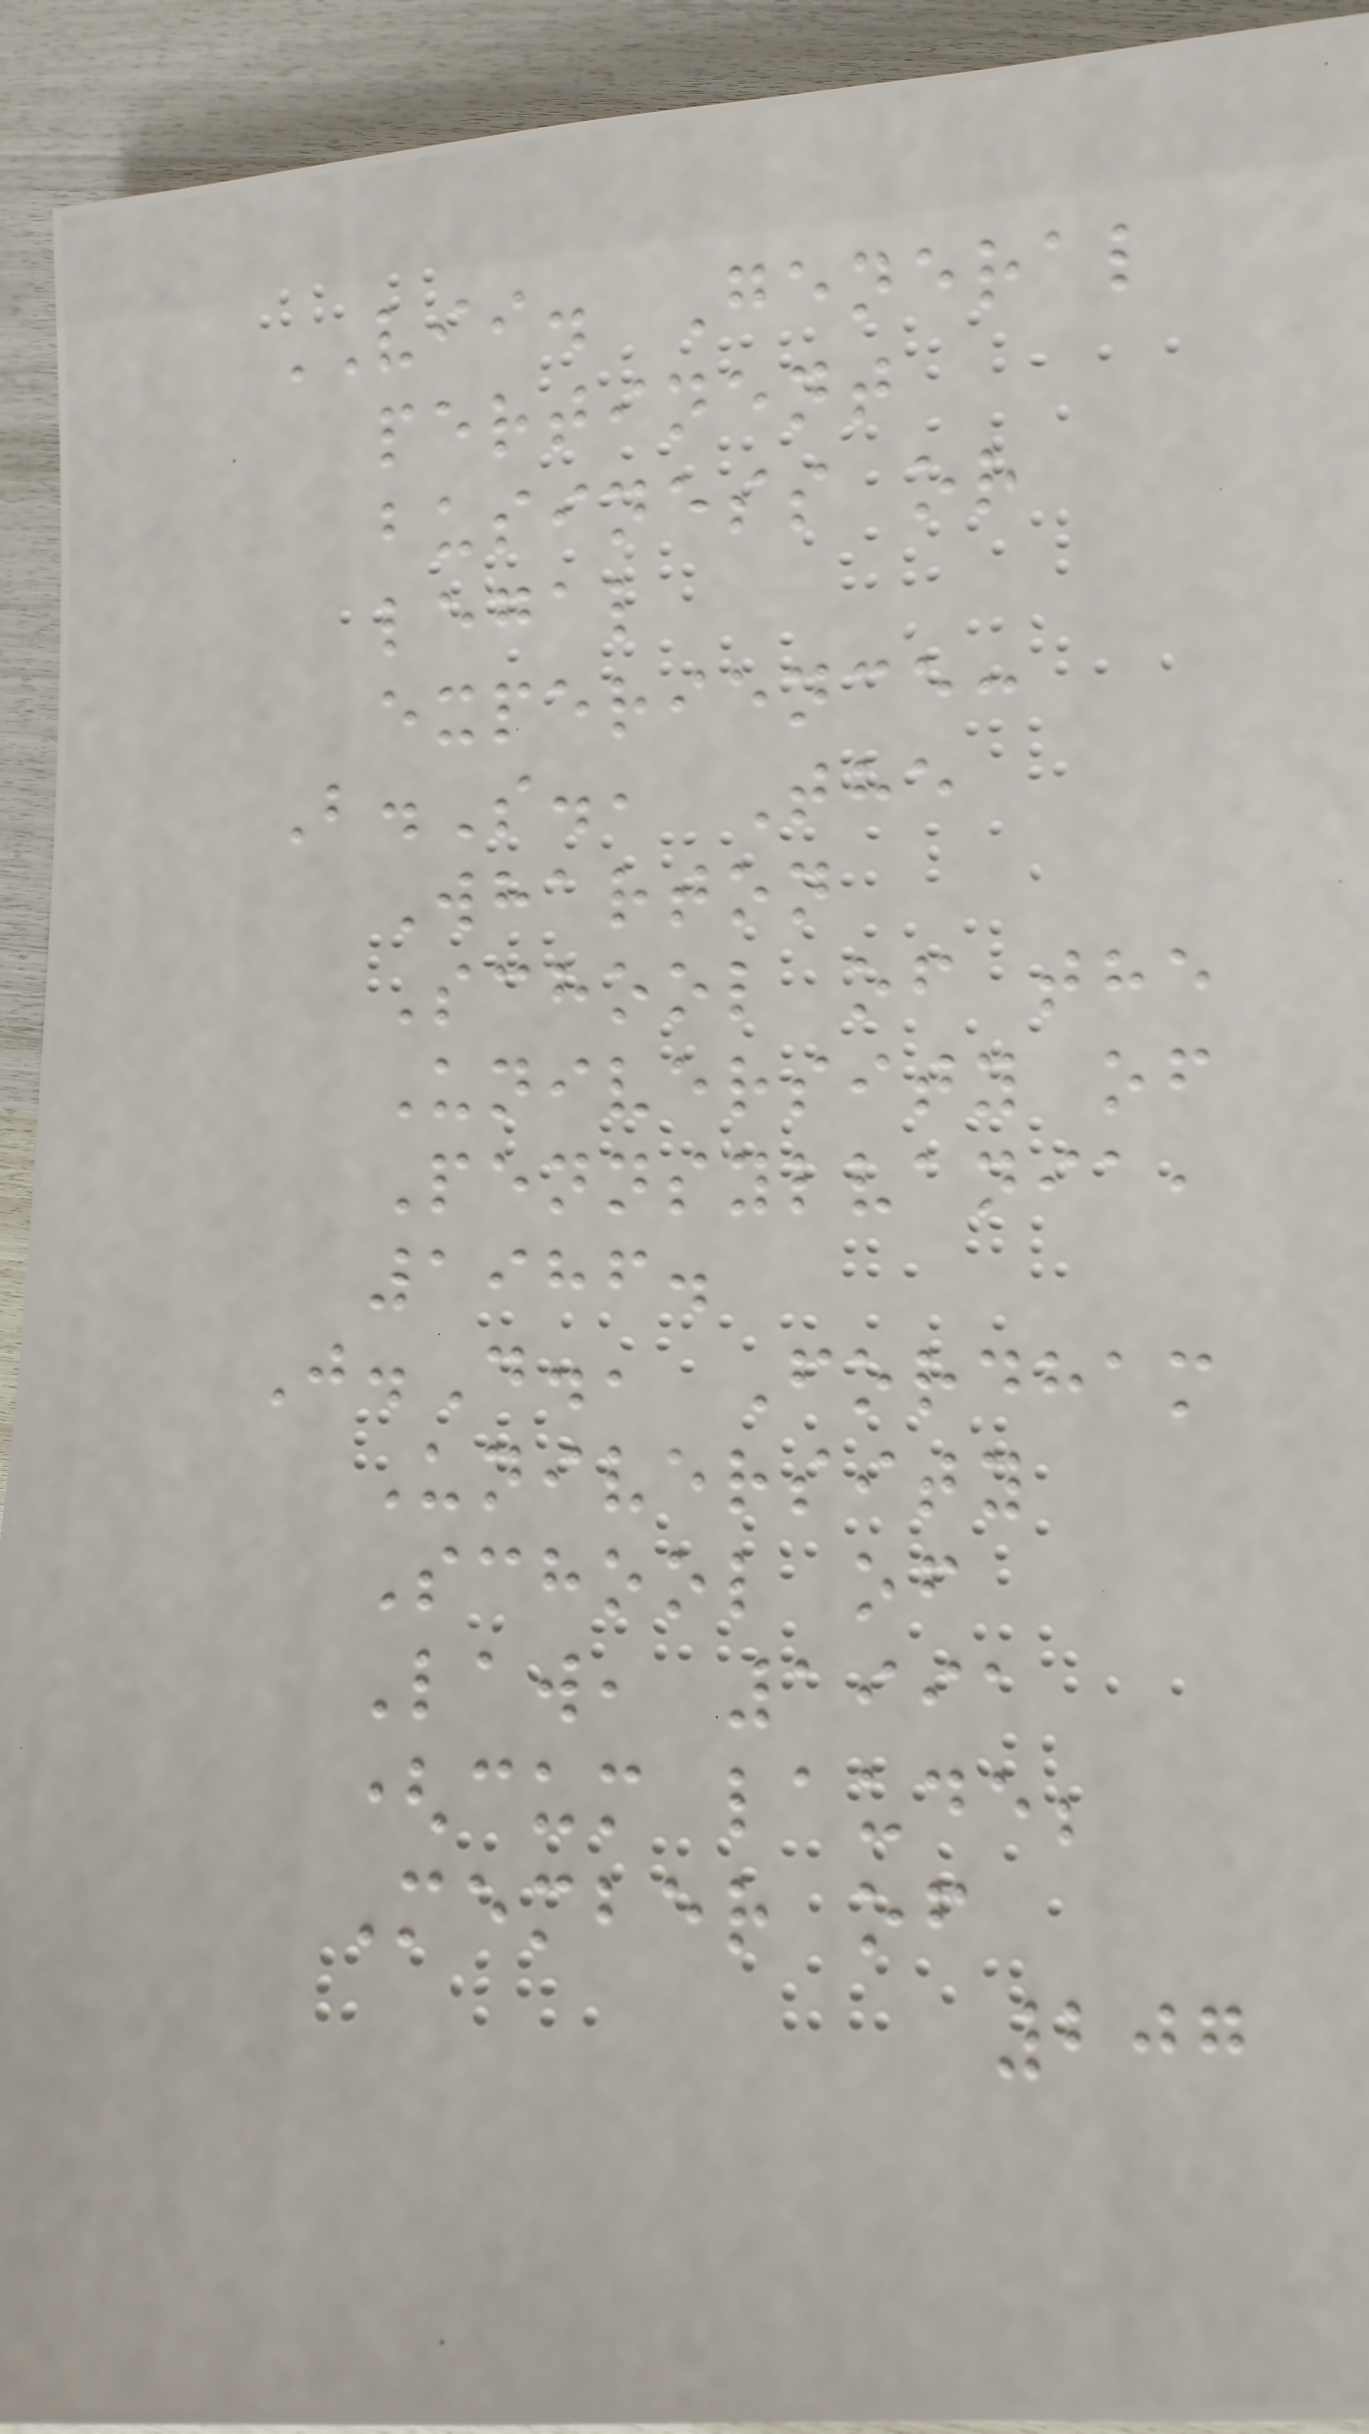VII. General
pertinent
business or
legal
experience:
B.S., The
Wharton
School of the
University of
Pennsylvania,
1986.
J.D., Fordham
University
School of
Law, 1991
(cum laude;
Member of
207
